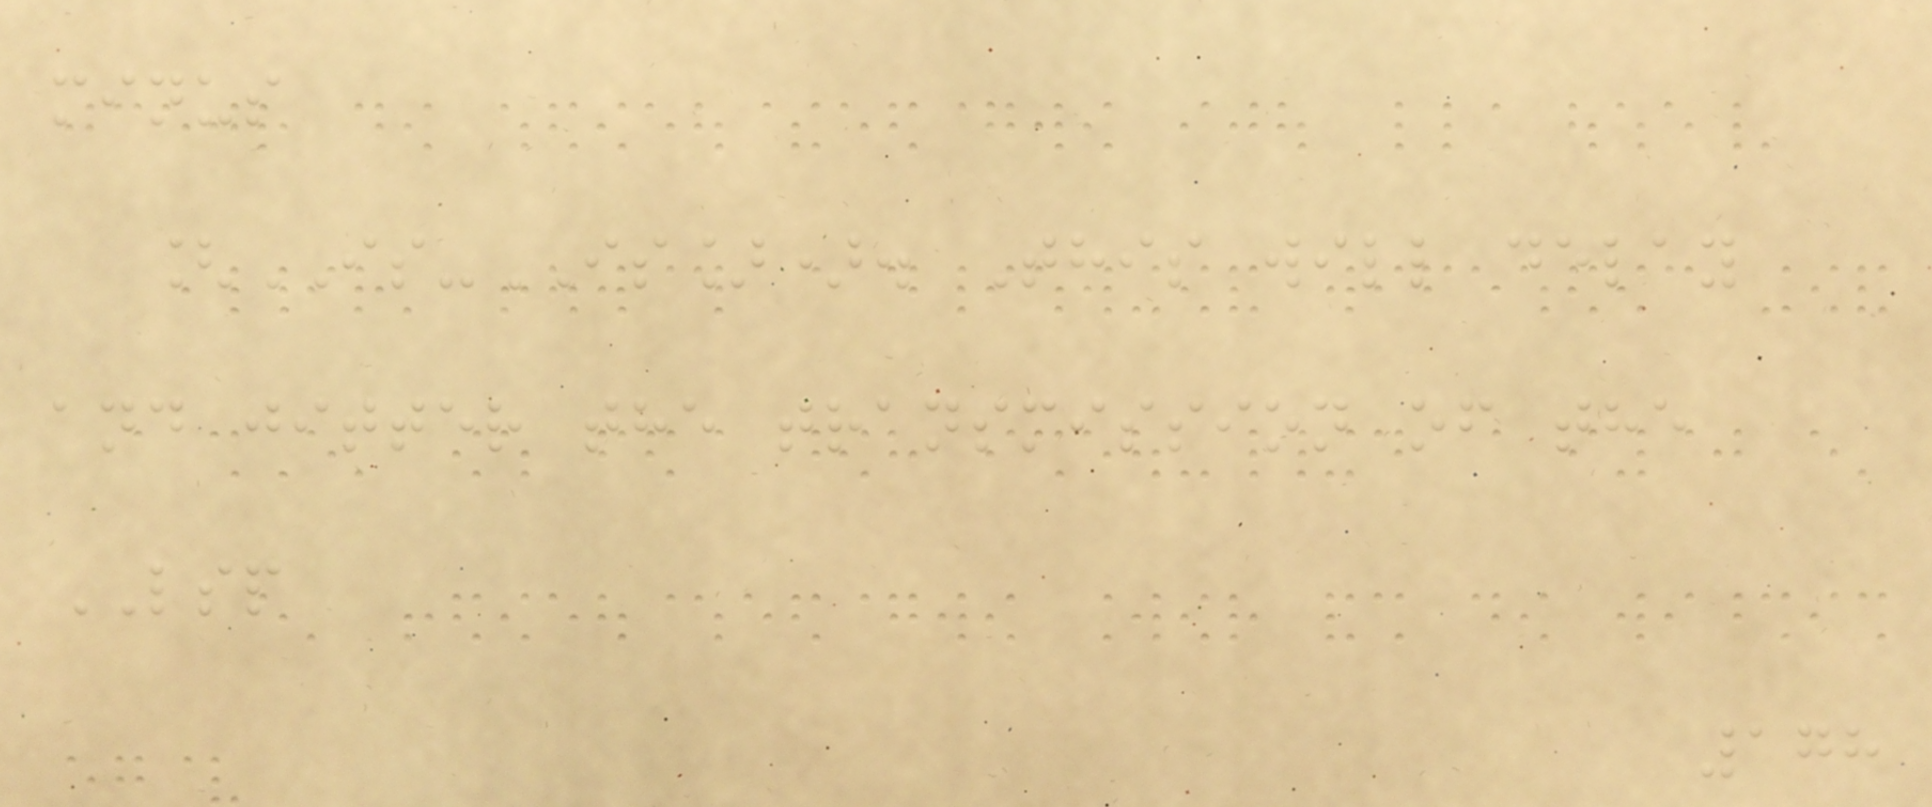minus
[IS-IS]). This will delay
and jitter the transmission of the
LSP
178
